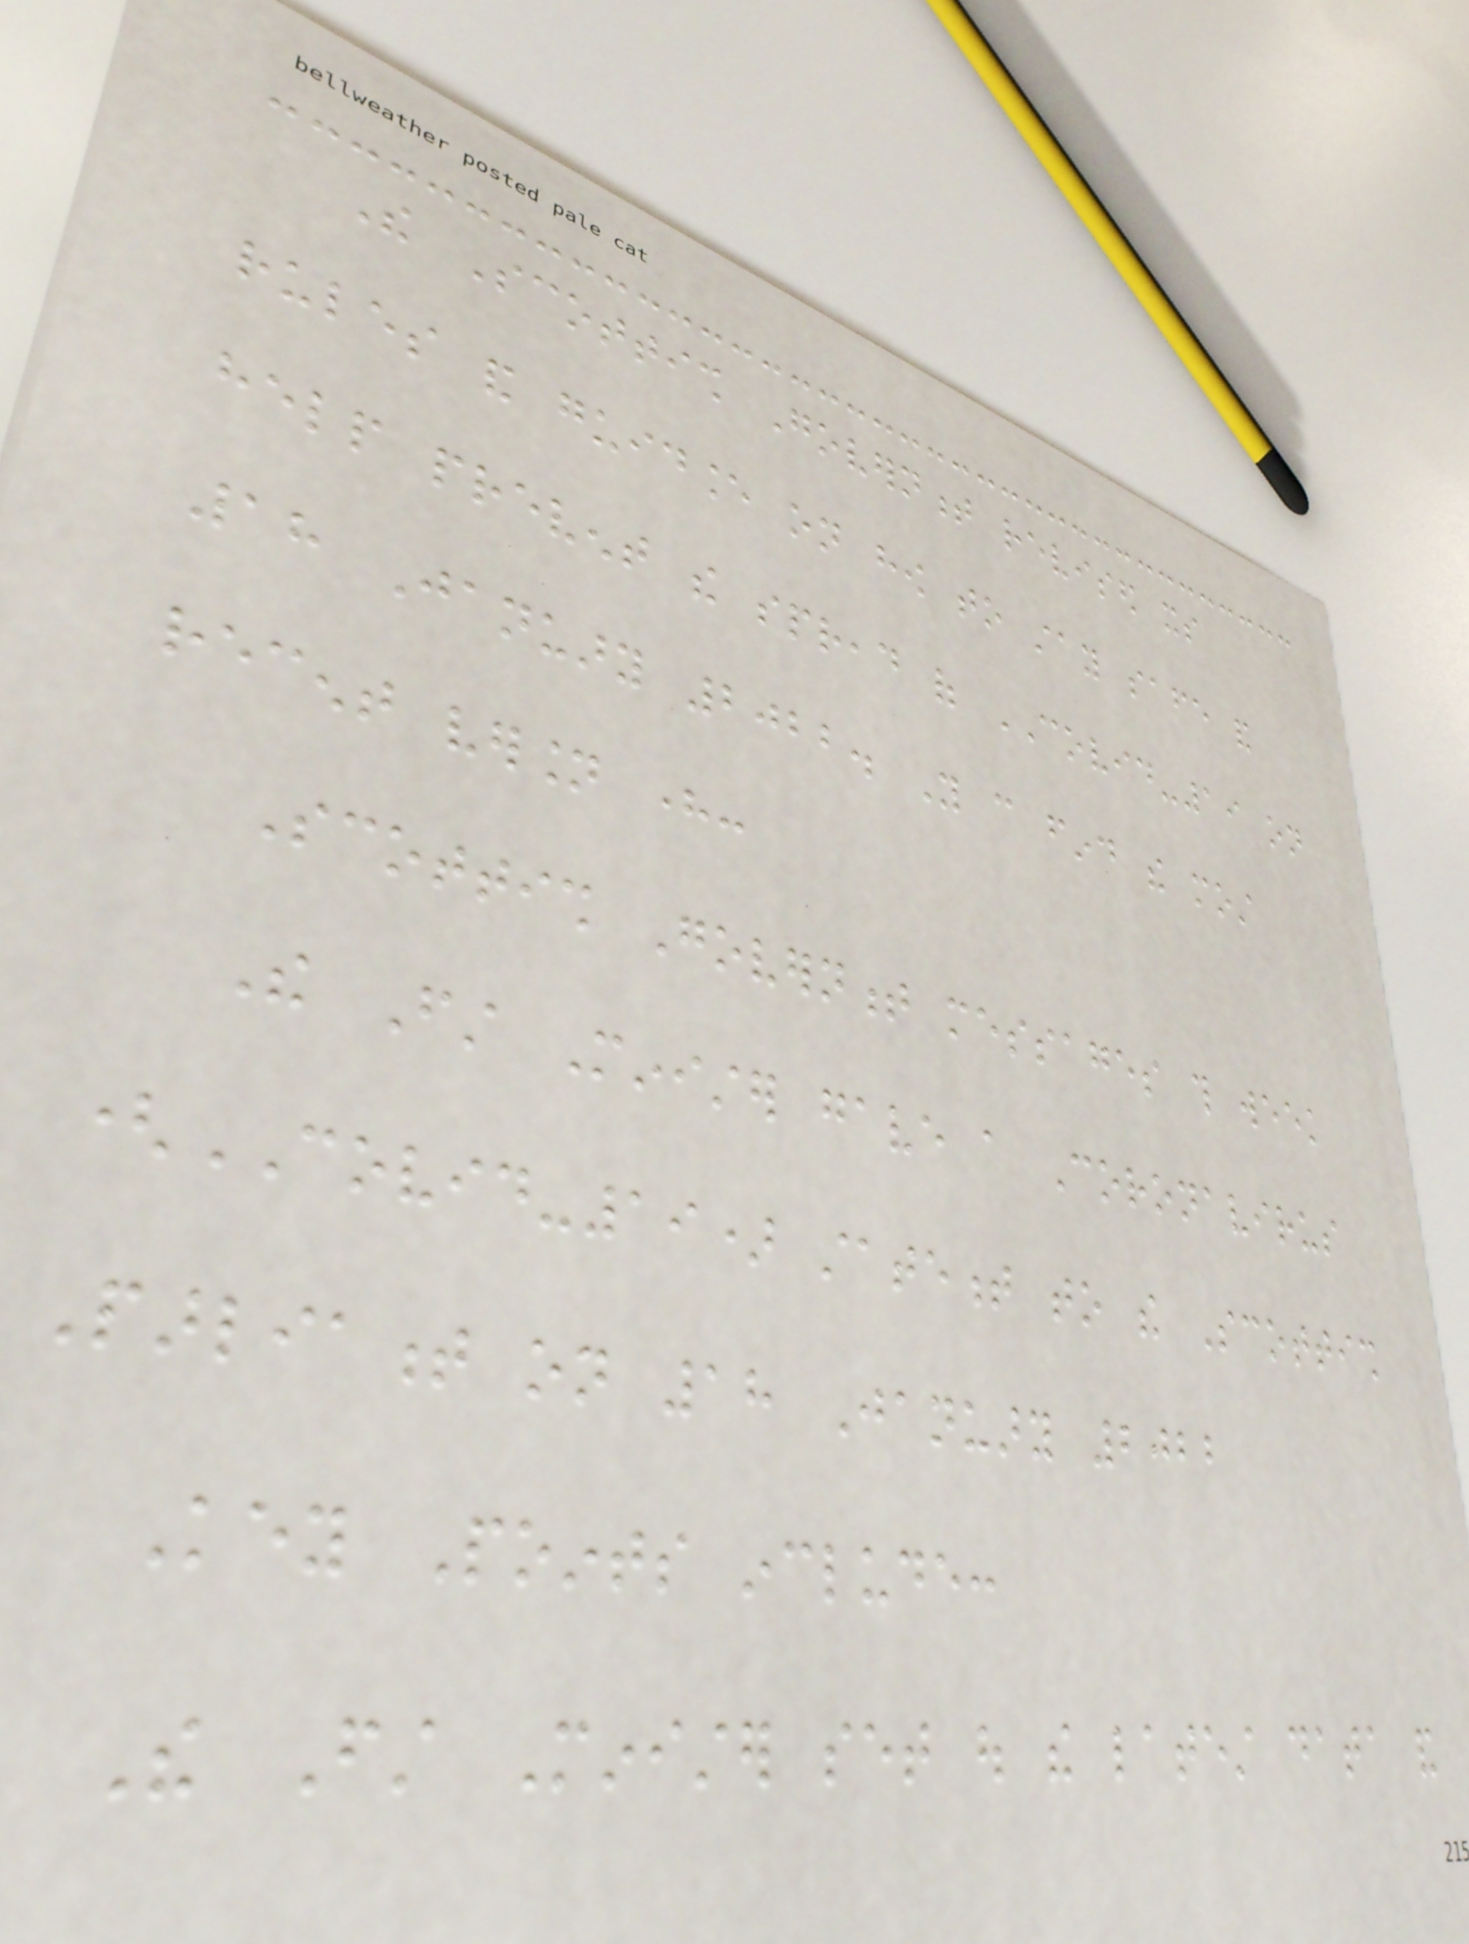The Scottish Government revised its
rules and guidance on how to stay safe and
help prevent the spread of COVID-19 on
18 January 2022. You can find the most
recent version here:
Scottish Government messages this week
The First Minister gave a Coronavirus
(COVID-19) statement to the Scottish
Parliament on 18 January 2022
Key Points include:
The First Minister set out the latest data and
